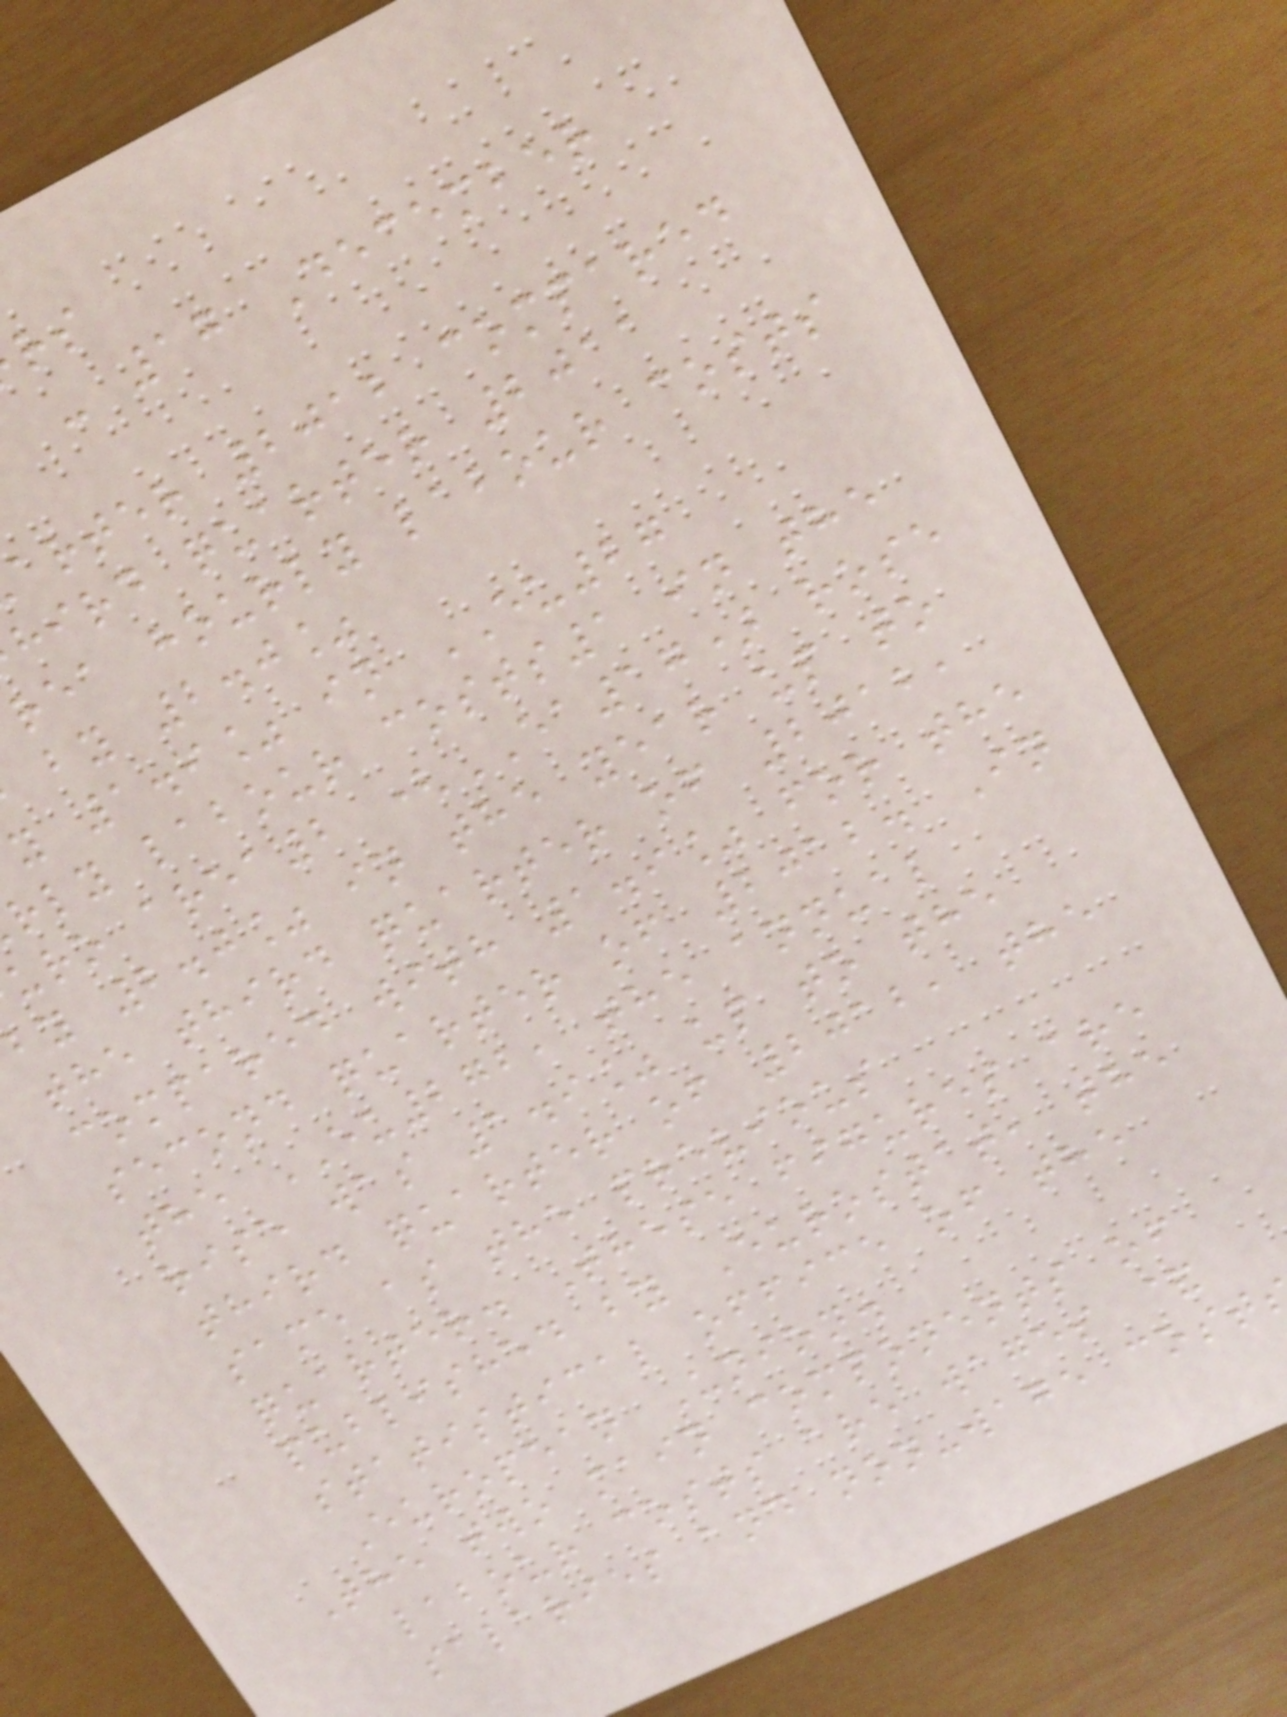- 17 December
arter 2012 compared
hird quarter 2011
rea hourly labour costs
by 2.0%
y 1.9% in EU27
rly labour costs1 in the
uro area2 (EA17) rose
by 2.0% in the year up to
the third quarter of 2012,
compared with 1.9% for the
second quarter of 2012. In
the EU272, the annual
rise was 1.9% up to the
third quarter of 2012, the
same as the previous
quarter. These figures are
published by Eurostat, the
statistical office of the
European Union.
The two main components of
labour costs are wages &
salaries and non-wage cost
